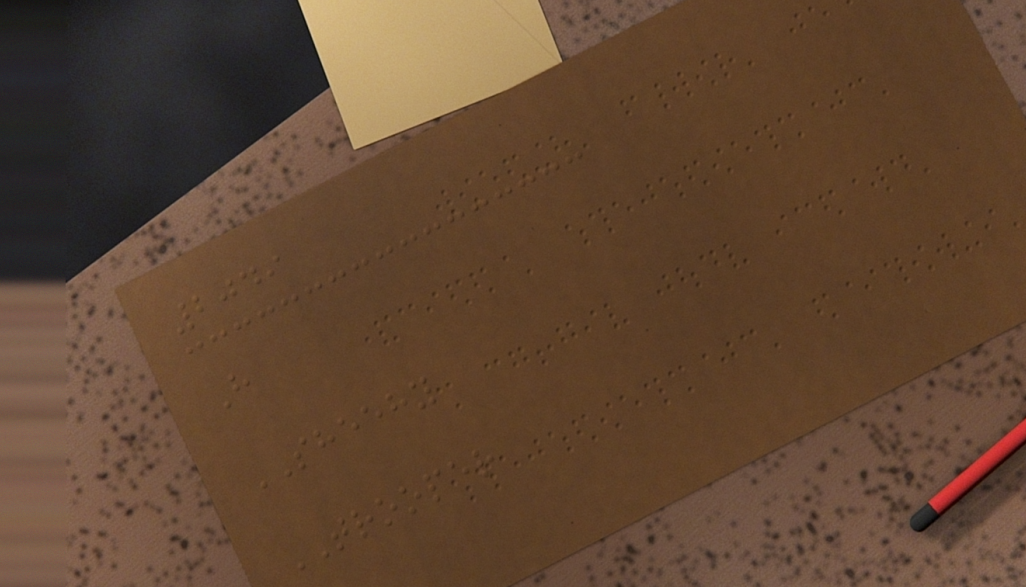2049
H
SHEEHY
TROOPER
